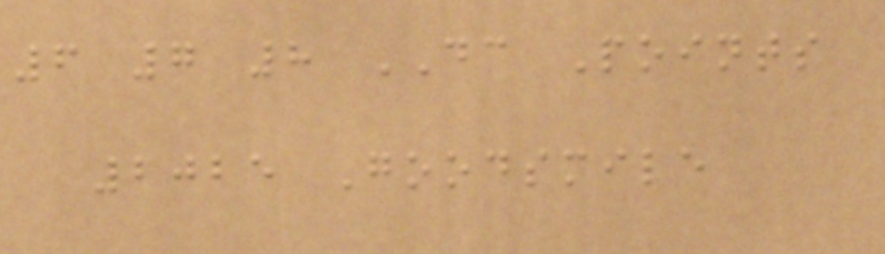6 7 8 DC Points
2025 Goodsmile
